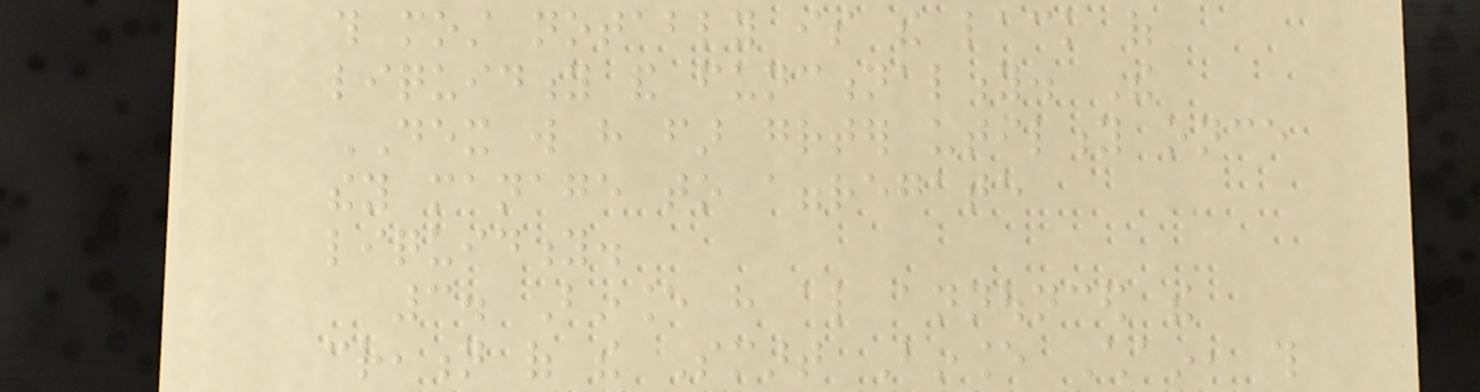this most notably is the lack of
liquidity and functionality. The
DEX will have far greater utility once
they manage to aggregate
liquidity.
3. Binance have also announced the
creation of the Smart Binance Chain, this
